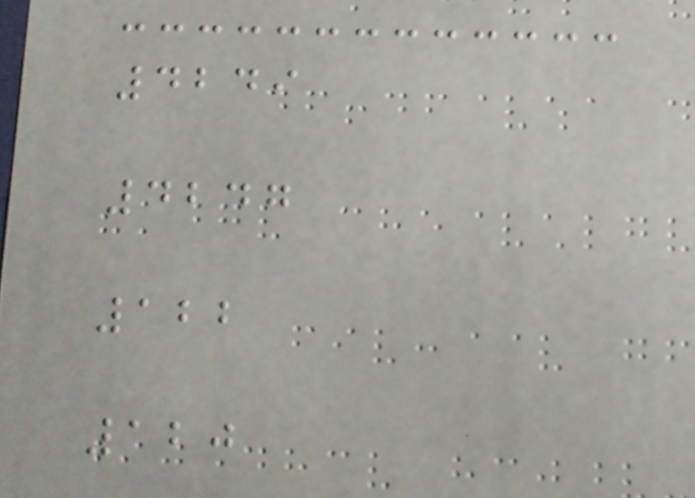4249
4247
122
120
